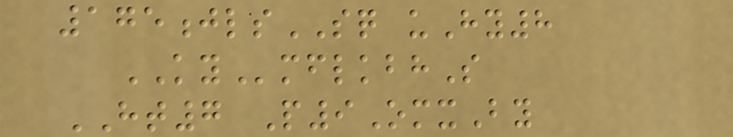175jlsSQ uHy8
KYmflkbhS
HT7 P9OmxBy
